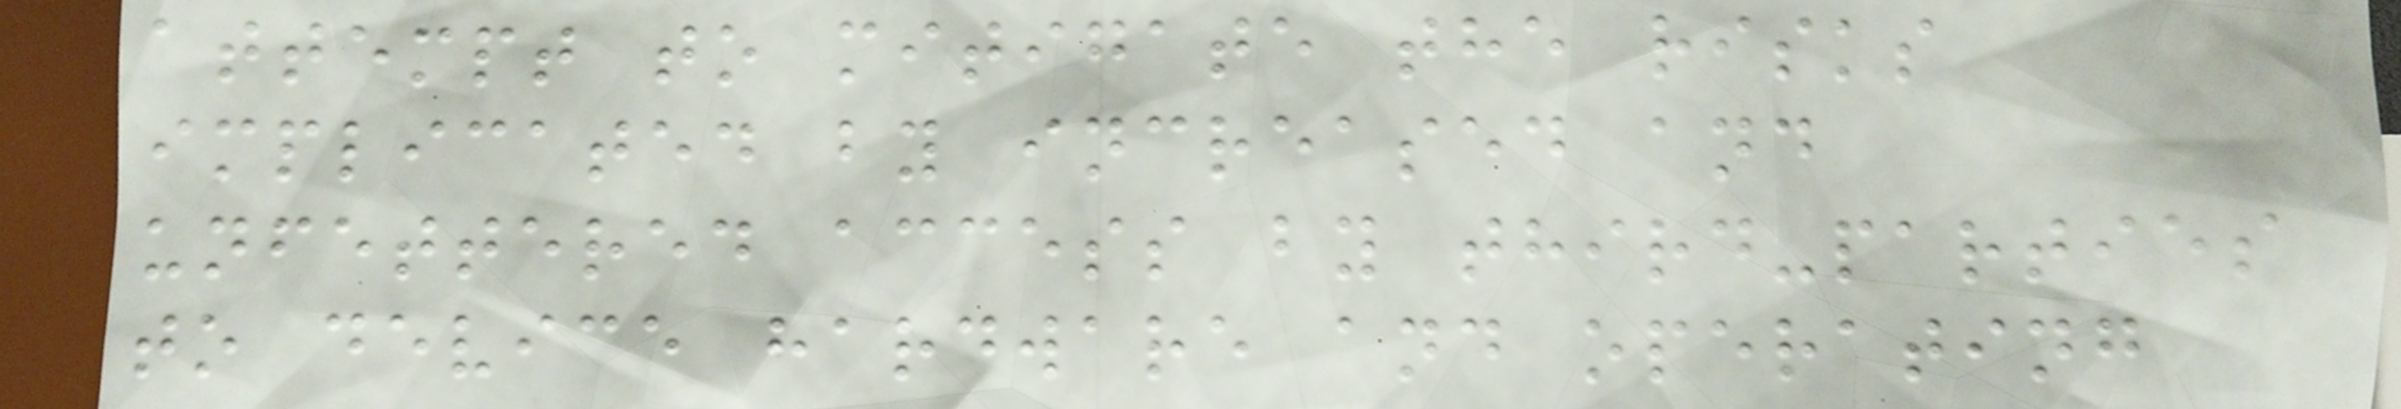attempt to mitigate the risks
implicated by increased and
unfettered access by third-parties
to device hardware and operating
